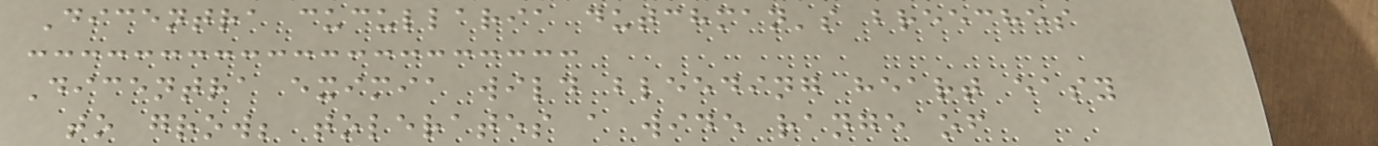Dicentra cucullaria dutchman's breeches
Dicentra eximia wild bleeding heart easy
to grow; tolerates a wide range of
